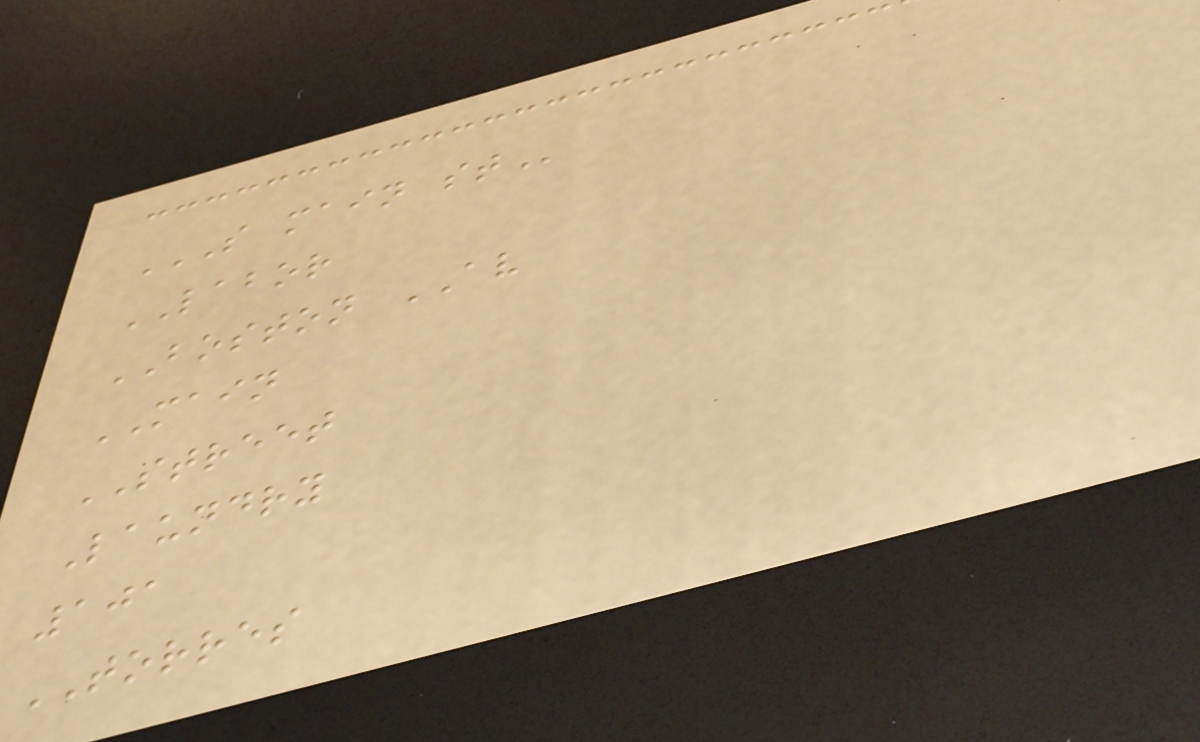S MAIN ST
LABOR
BOSTON AV
MAIN
STREET
Laundry
101
TORRES
